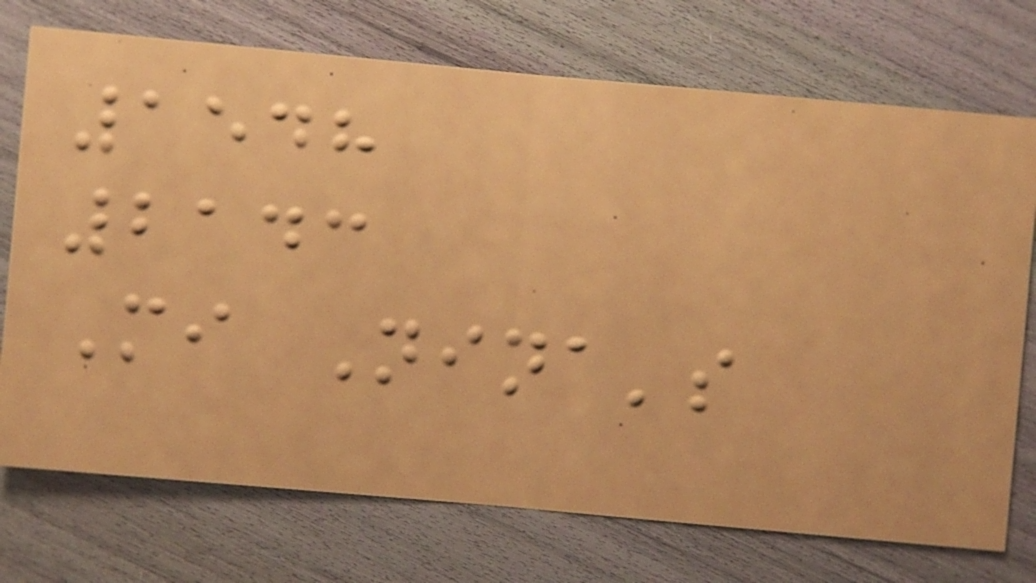1548
2143
Mi Nina's
